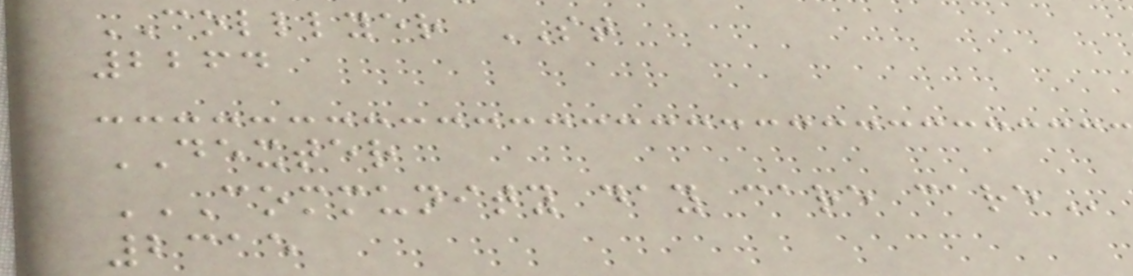COLLLYER ST
2264
DEXTER
COMMUNITY DAY CARE CARE
2315
